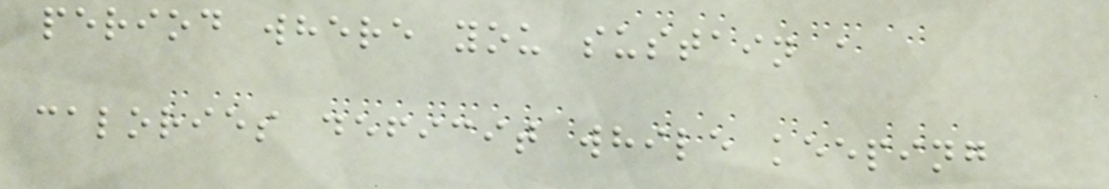period where you sustain a
calories deficit while keeping
